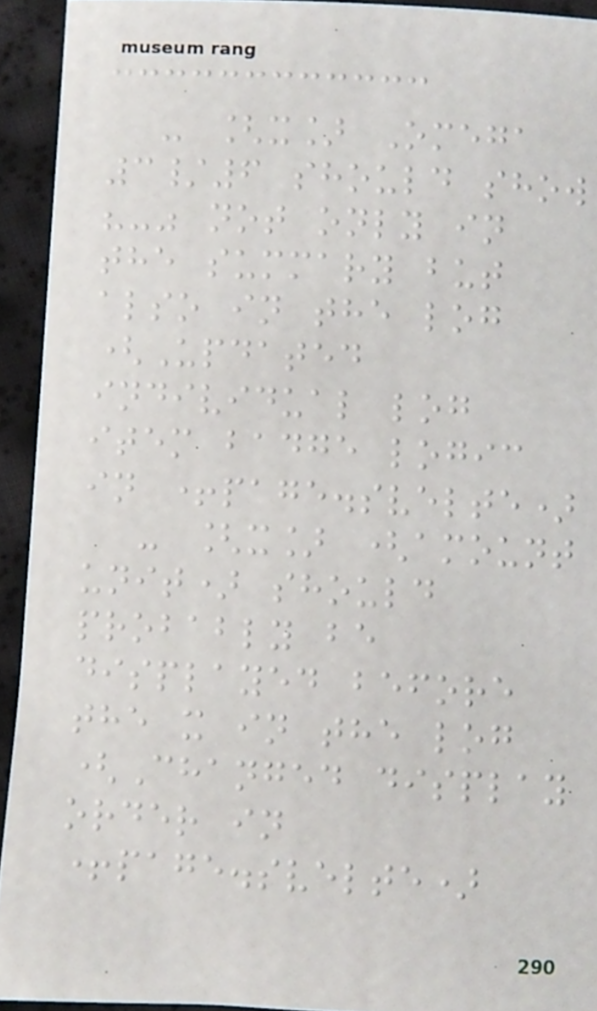- [x] Omega
3/6 should show
"-" not only in
the summary but
also in the log
(Updated
individual log
item badge logic
in +page.svelte)
- [x] (amount
unit) should
probably be
displayed before
the x in the log
(Changed display
order in
+page.svelte)
